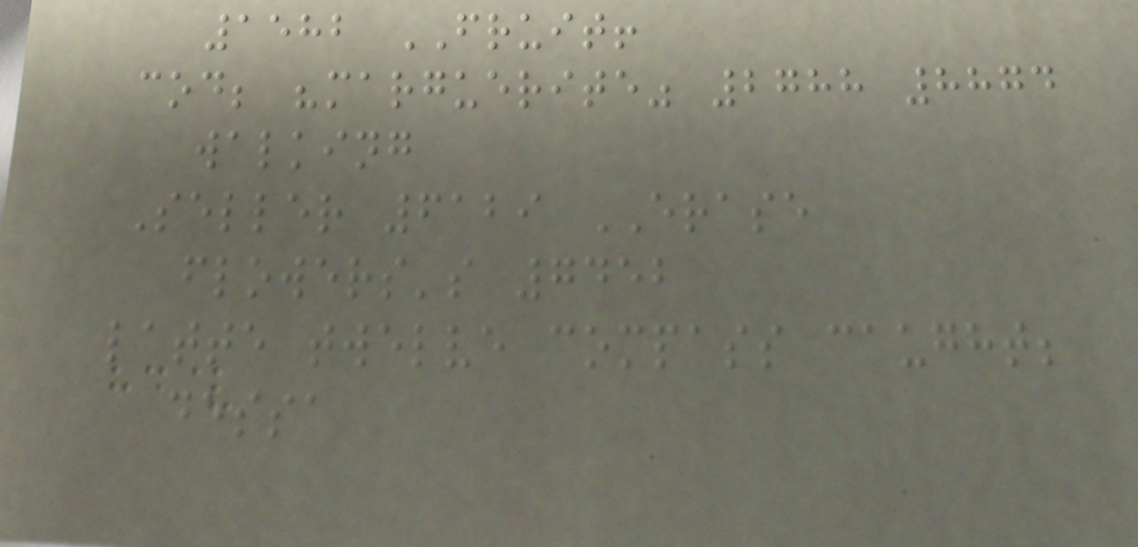1582 FRUIT!
cod; "marguerite" 2788 8874
walking
Seller 6129 ERASE
flowers's 7452
latte twelve compass caught;
dessa
